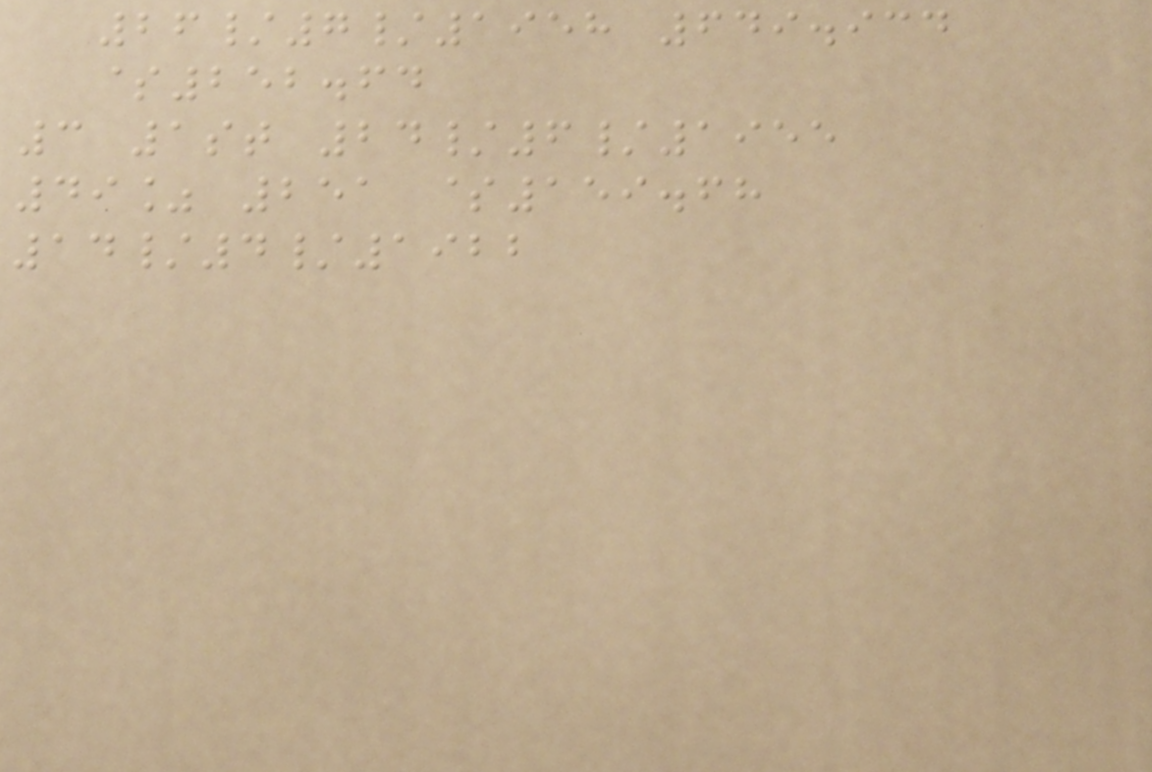26/7/1958 649.934
$252.64
3 1st 24/6/1955
49% 251 $159.68
14/4/1922
